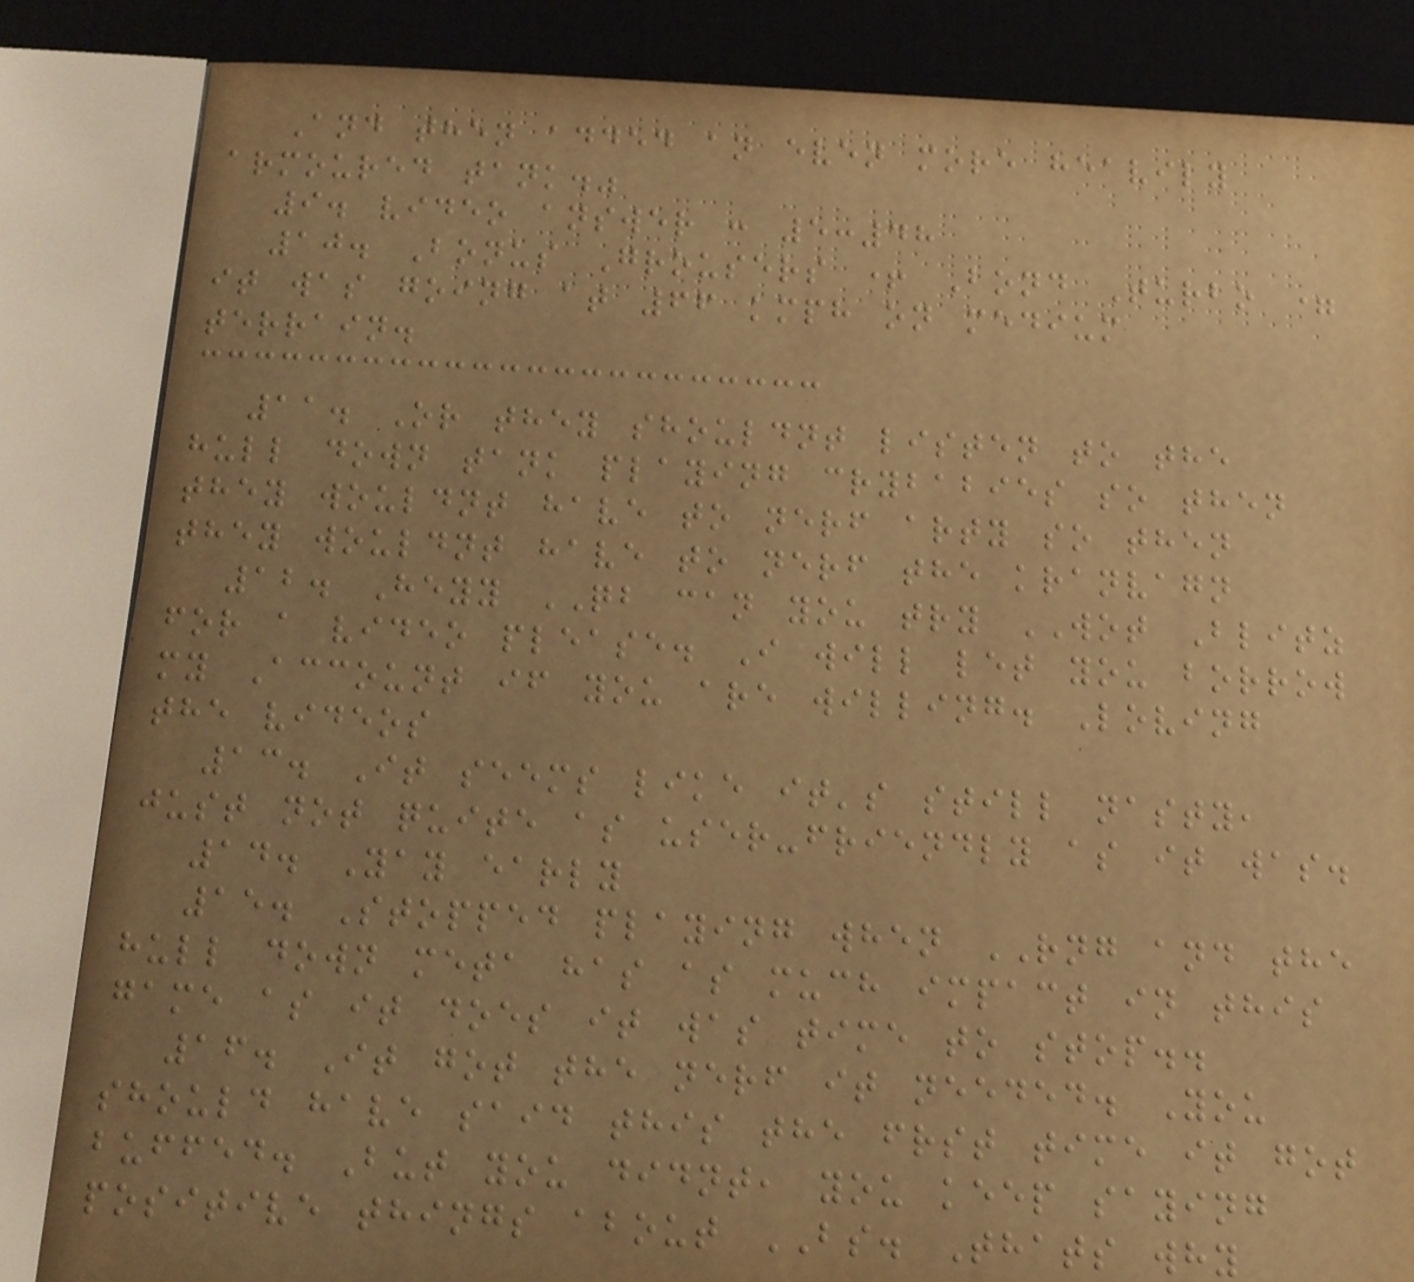And then added an even more heavily
armoured tank."
9. video answer : 5:48
10. Bonus Grousers + Bond Turbo =
it was going at 66 kmph on medium
terrain.
11. Or they shouldnt listen to the
hull down tank playing crybabies so then
they wouldnt have to nerf arty so then
they wouldnt have to nerf the kranvagn
12. Heyy QB can you try WOT Blitz
for a video please. I will let you borrow
my Account if you are willing. Loving
the videos
13. It seems like it's still nasty,
just not quite as user-friendly as it was.
14. Yay early
15. Stopped playing when RNG and the
hull down meta has as much impact in this
game as it does it was time to stop..
16. It got the nerf it needed. You
should have said this the frst time it got
buffed. But you didnt, you keep saying
positive things about BS. Thats why
